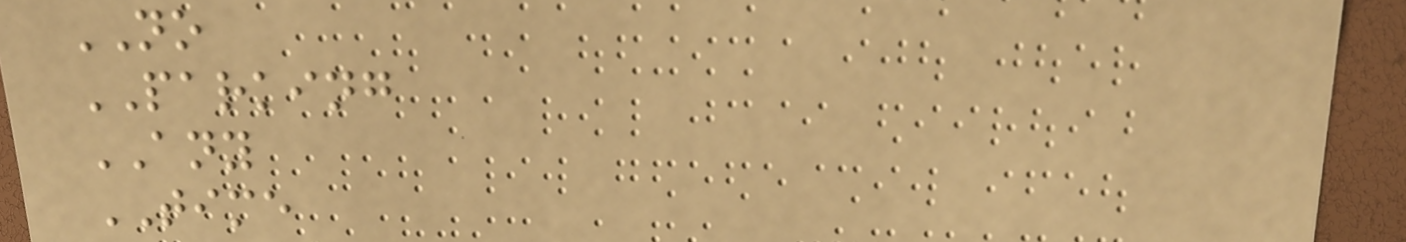NO
PARKING
ANY
TIME
